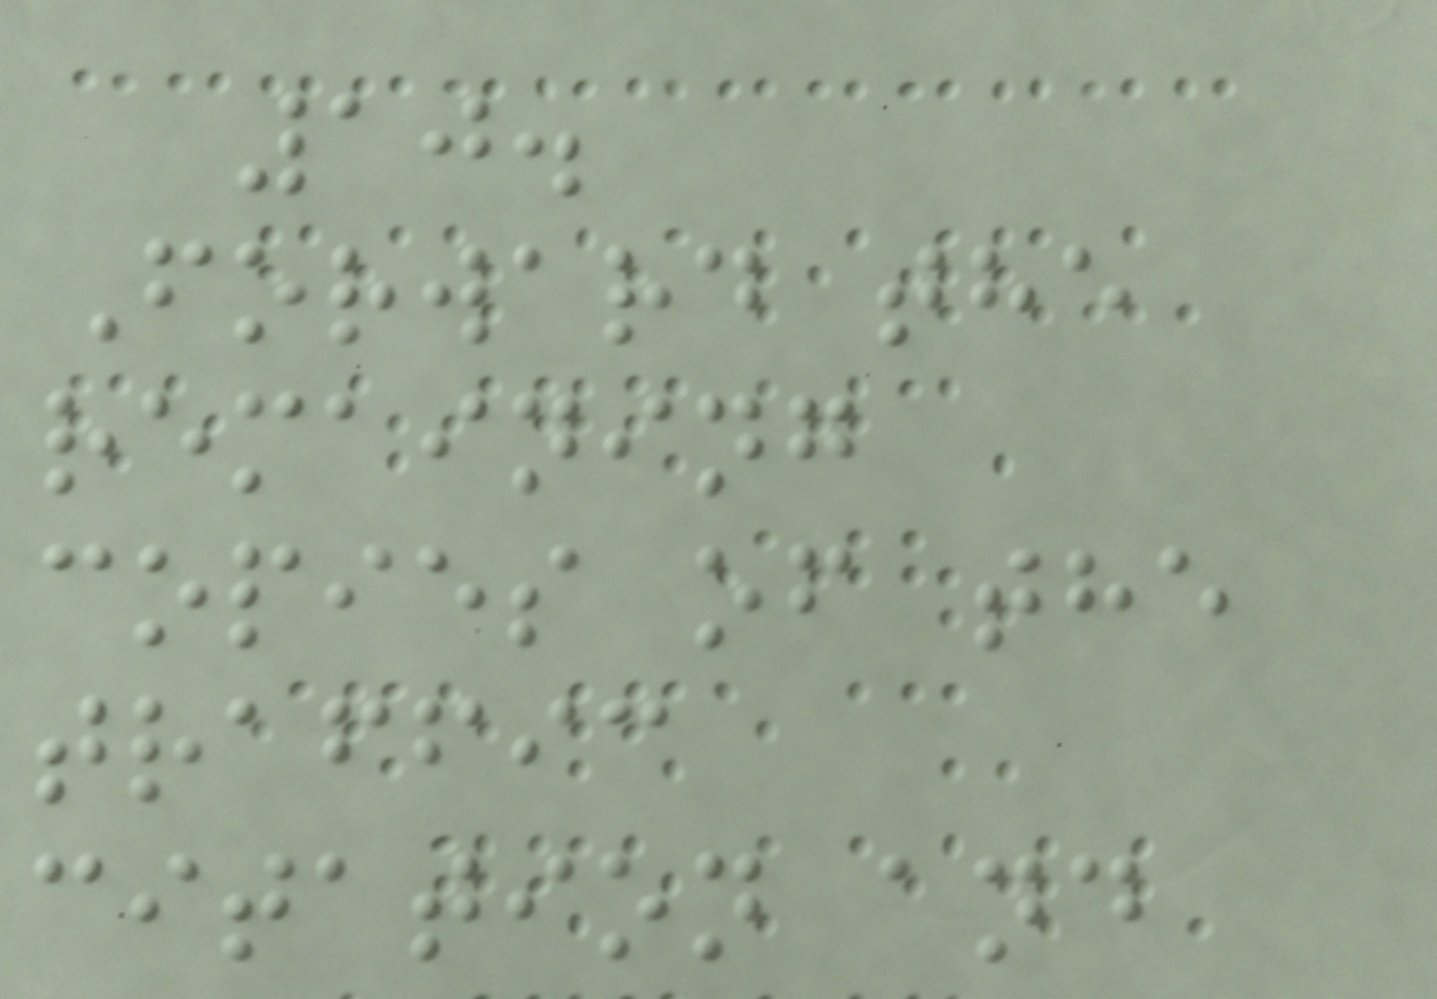10.
Forward the
remaining
copies of the
traffic
citation and
